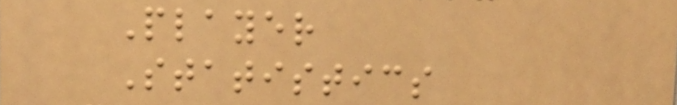Player
Statistics
